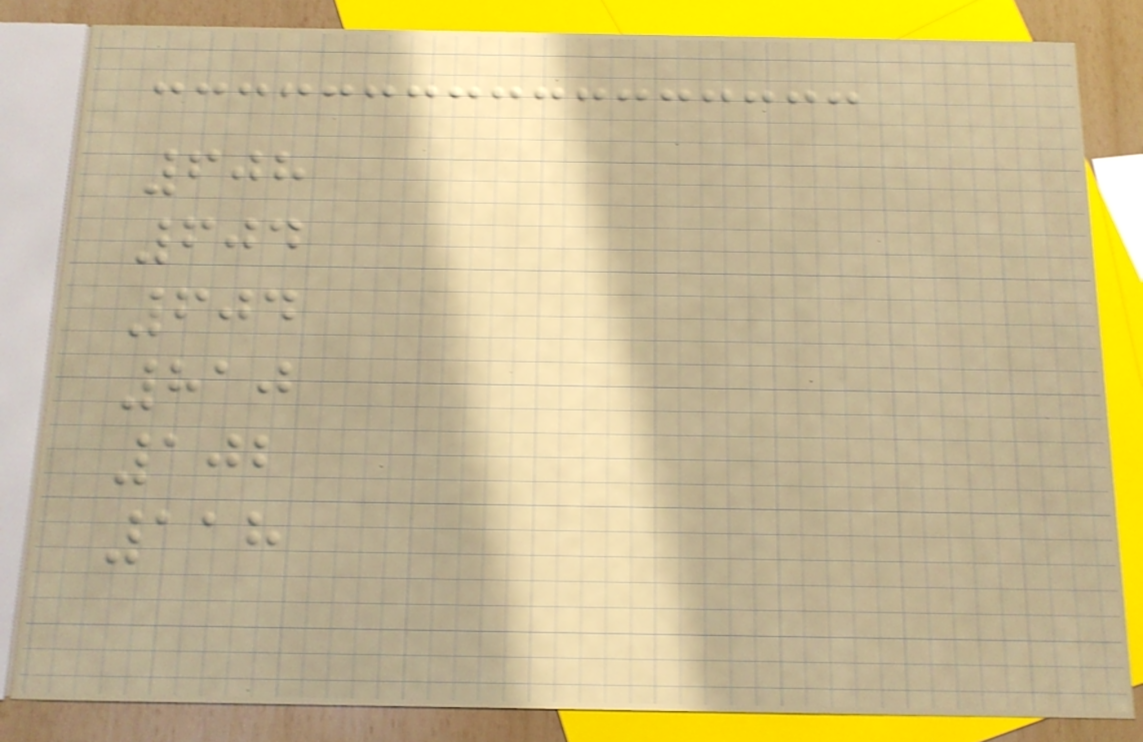608
604
604
810
102
118
